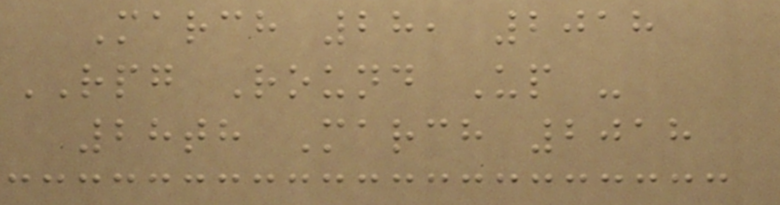March 28, 2018
RPG Round Up -
28th March 2018
